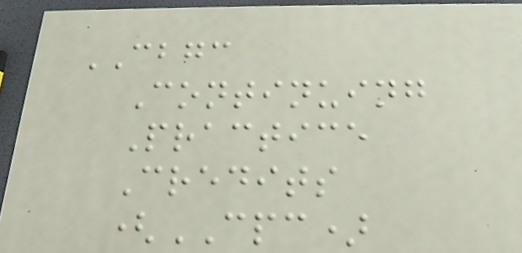CBGC
Continuing
Practice
Credits
(CPC)
